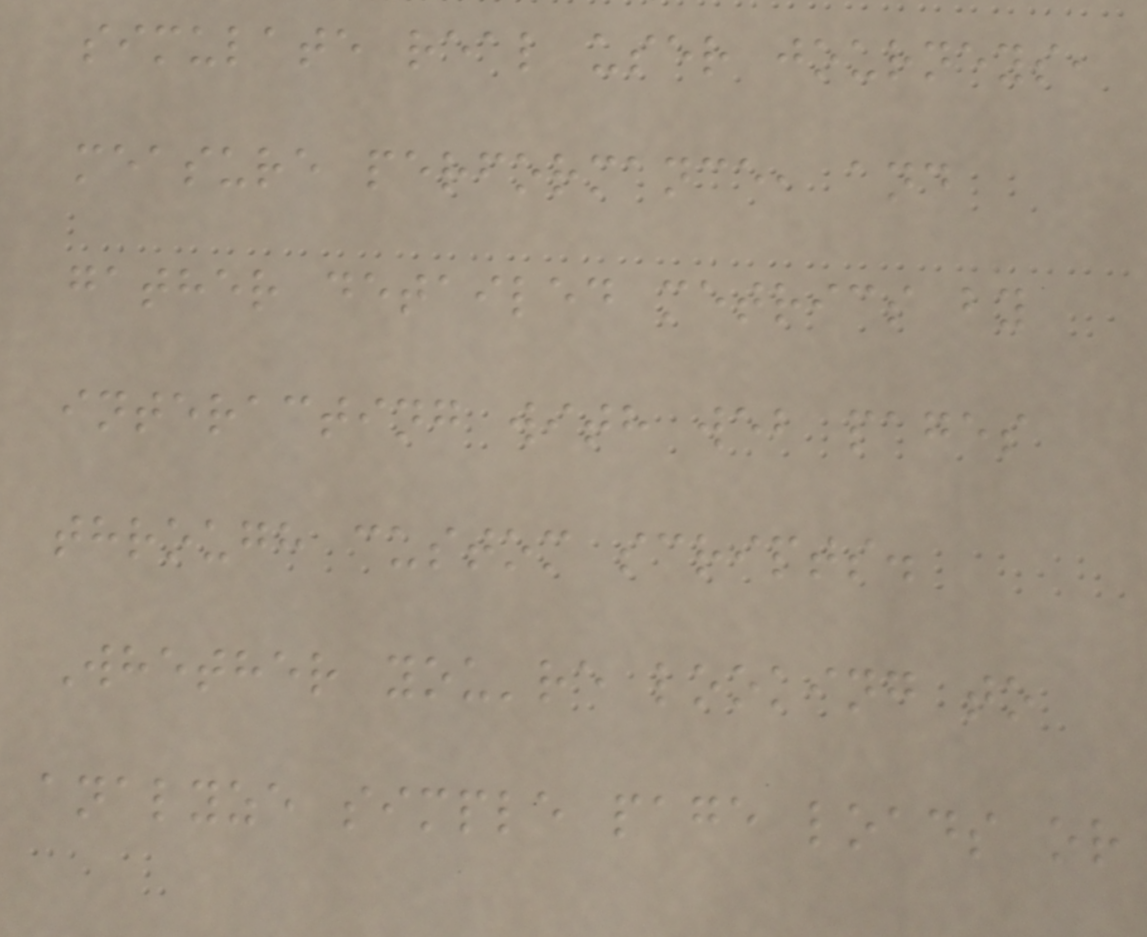simulate real user journeys,
measure performance, and
gather detailed metrics by
interacting with web pages
through custom scripts.
Whether you're looking to
analyze simple page loads or
